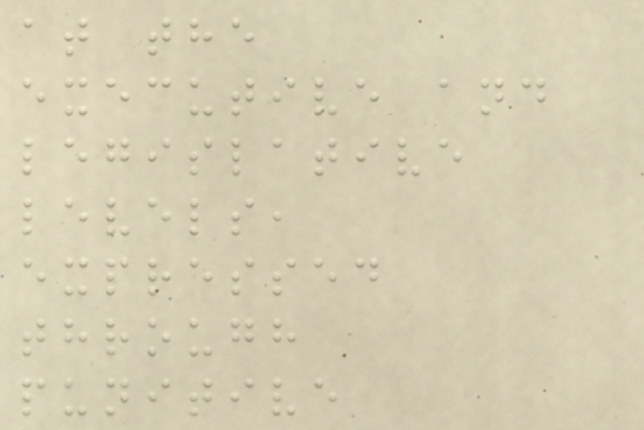at the
executive and
legislative
levels,
expressed
through
punitive
